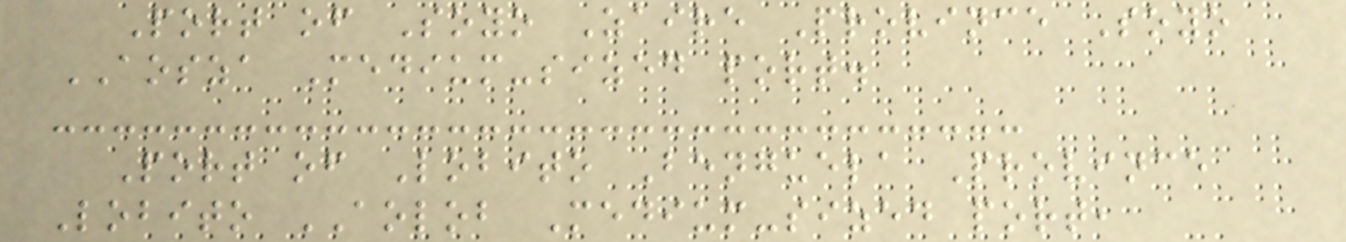Port of Soyo Zaire Province Soyo
AOSZA Medium-sized port.
Port of Lobito Benguela Province
Lobito AOLOB Medium-sized port,
